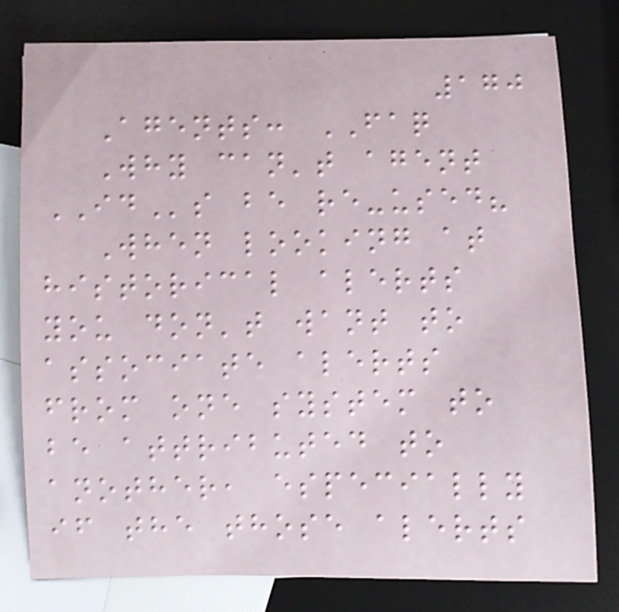170
Agents: FAQ
Why can't agent
IDs be re-used?
When looking at
historical alerts
you don't want to
associate alerts
from one system to
be attributed to
another, especially
if the those alerts
